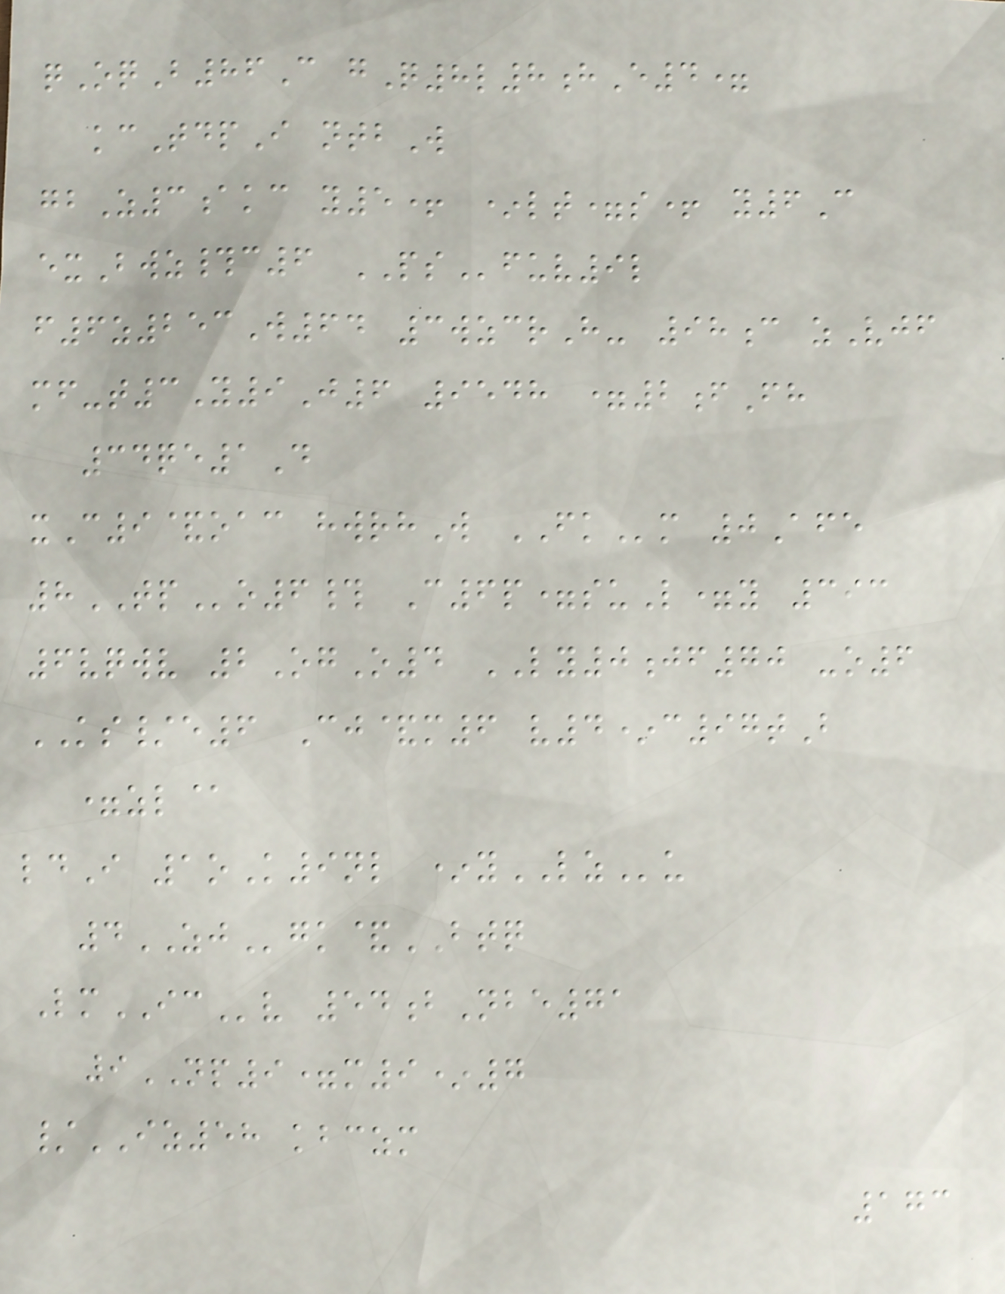qOqB86C gQ8l8hE4=
kcTdpI ntbW
gbZ3akc y5+ *lt=s+ y6C
exBwz#c6 PSfuv9l
f6z253W64 3wzcrH- 98c zVjf
mf-t3Y9J6 9548 =2fFh
34qe1D
xC9&oac hwrhW FKm 0Afe
8TPo6# C6p=suL=y 393
6vqwv 2OgO4 LY0jf70 -o6
KS/e6 Cj&m6 v4*c97tB
=zl@
ldI 1oK9nl *yLZu
4ZJgk&BTQ
LmICv 54bNbe71
9NP9=m9*7
/IZ58 kbczm
173
